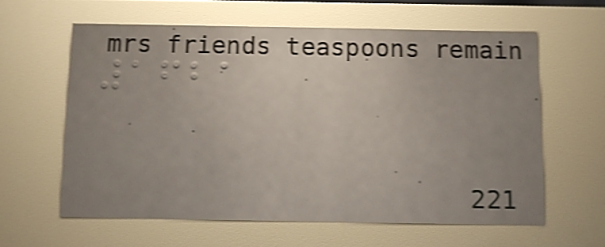1621
